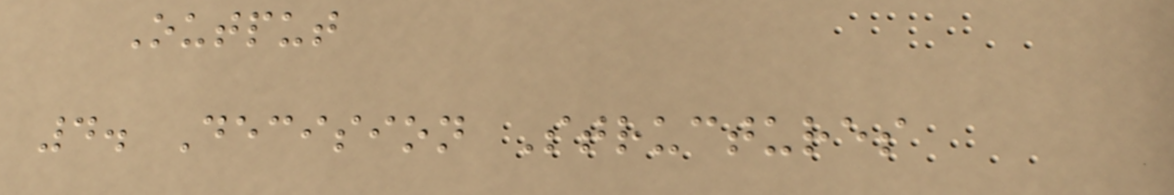Output
4. Decision Structures
